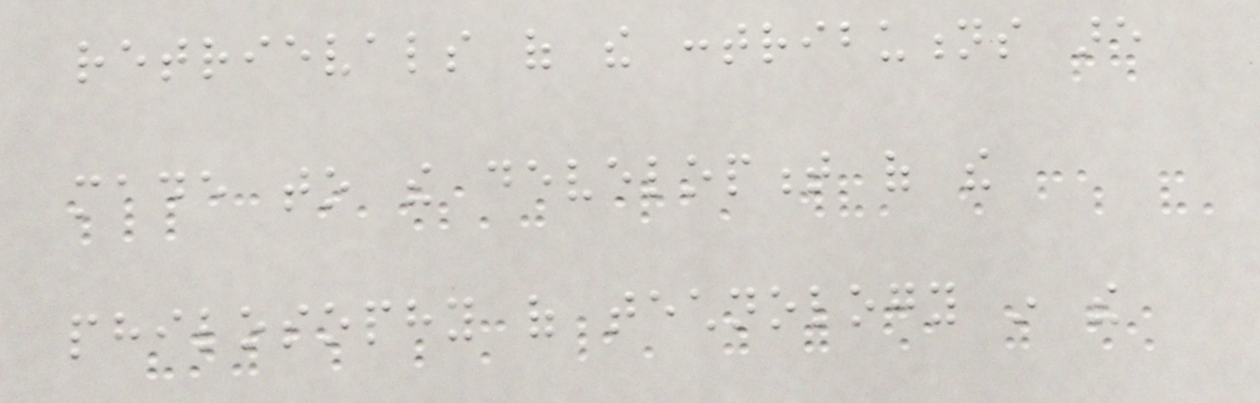retrievals of the contributions are
made to the development of the
philosophy of technology in the
